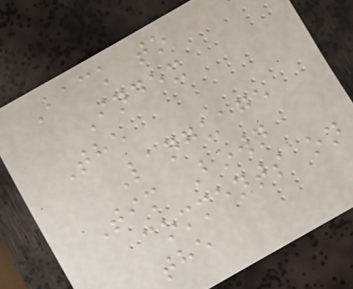Back to
Index
The
Language
Tim Bown
comments on
the
